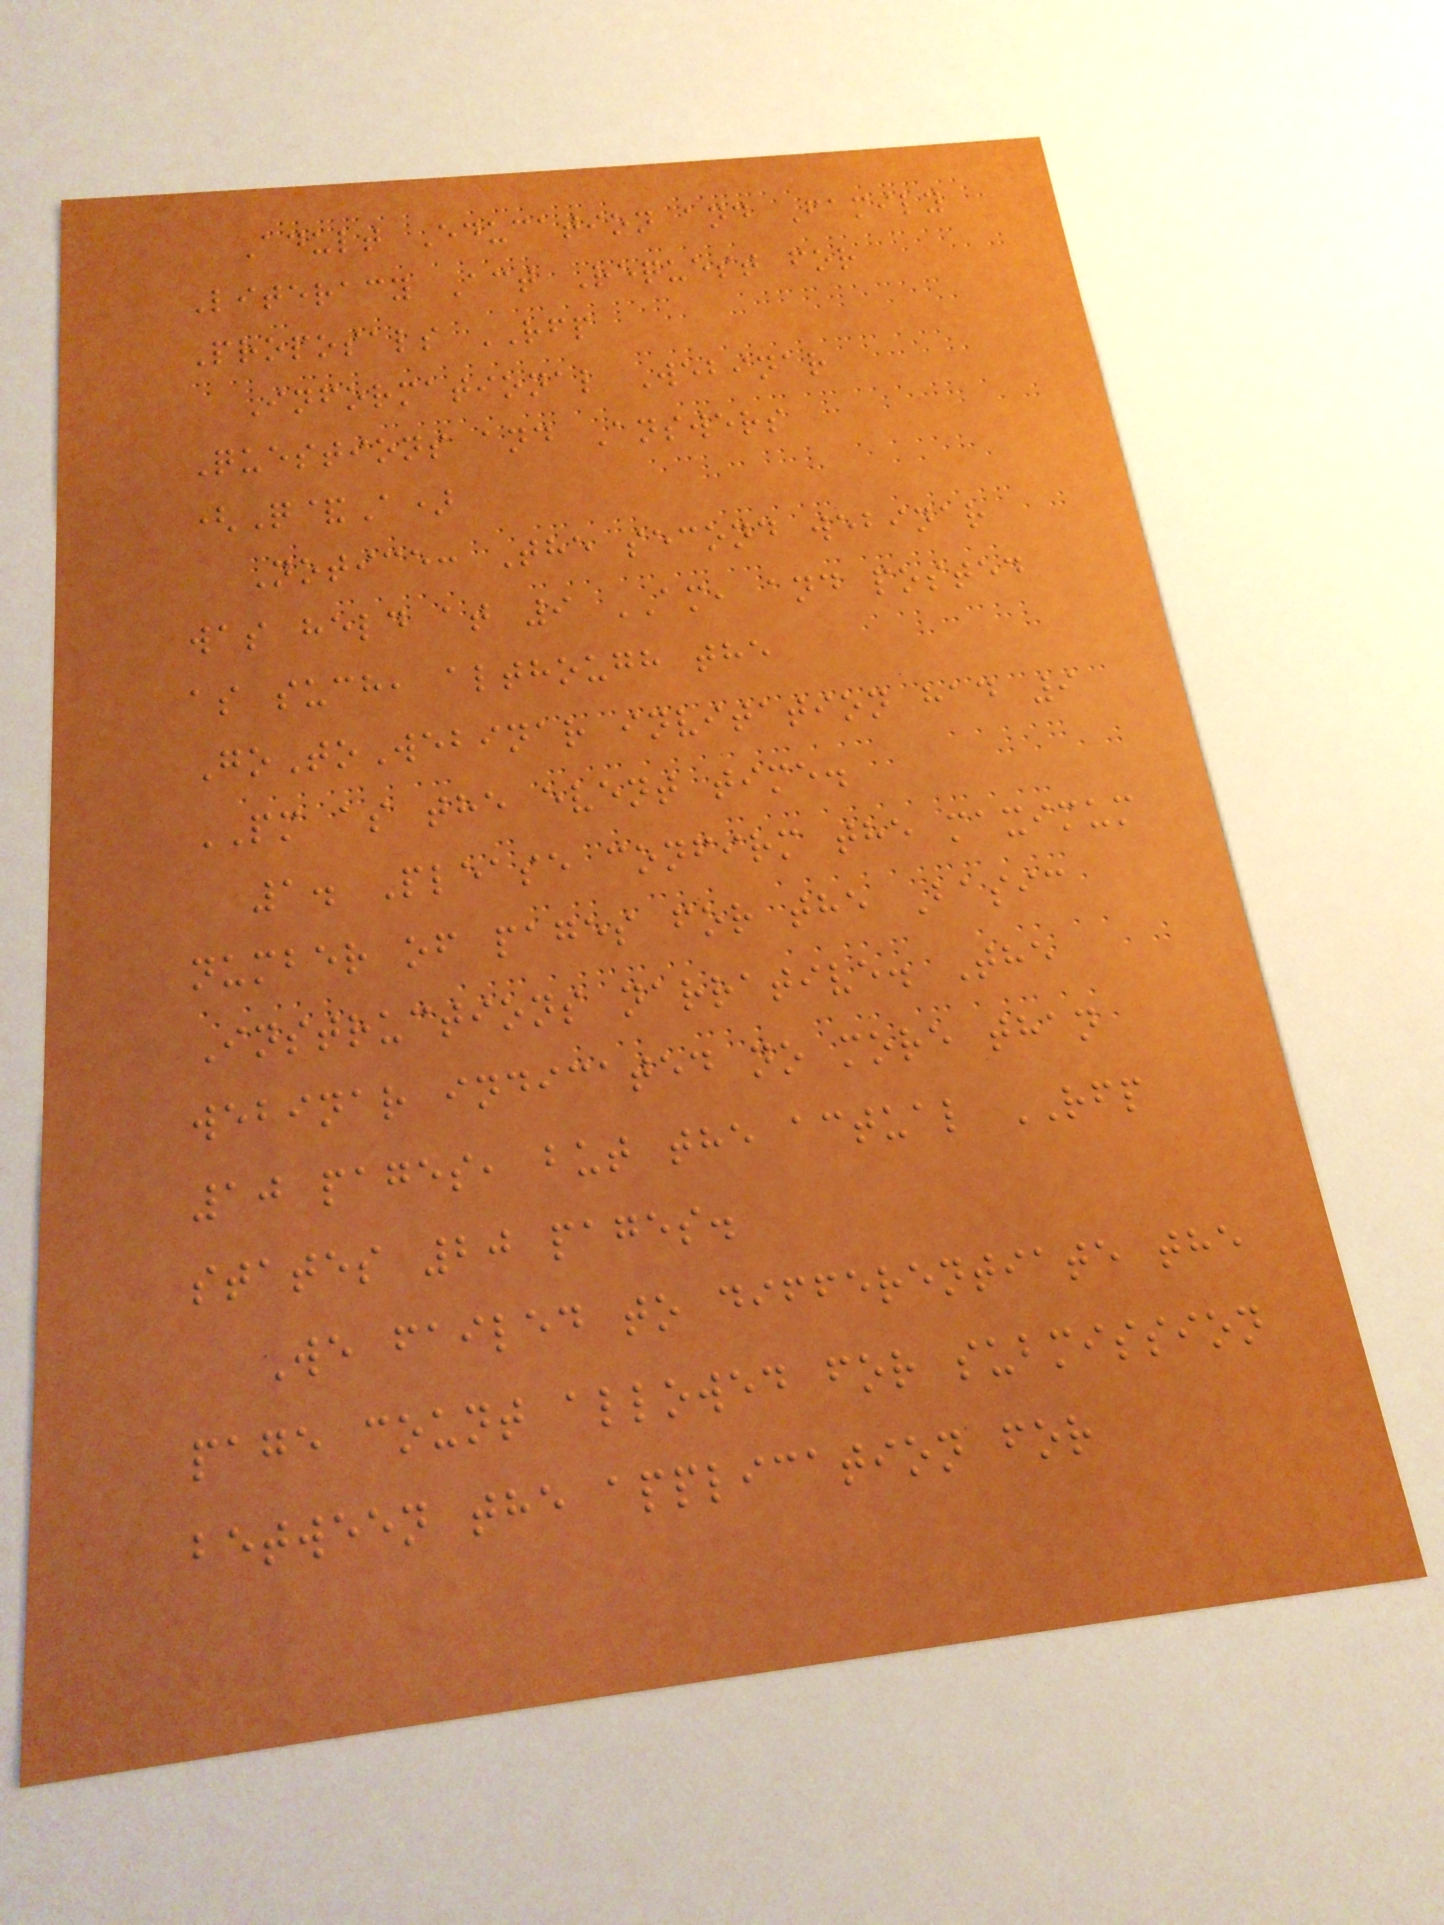Adult Education and Family
Literacy Act Request for
Proposals RFP
Informational Webinar
Questions and Answers
(Q&A)
Notice: The second webinar
was held at 9 AM, and posted
as such, although the
GoToWebinar invitation had 9
PM as the event time.
1. Please confirm the maximum
number of pages for the Basic
Instructions narrative. The
webinar indicated no more than
10 pages, but the actual RFP
states 20 pages.
We failed to differentiate the
page count allowed for submission
between the application for
